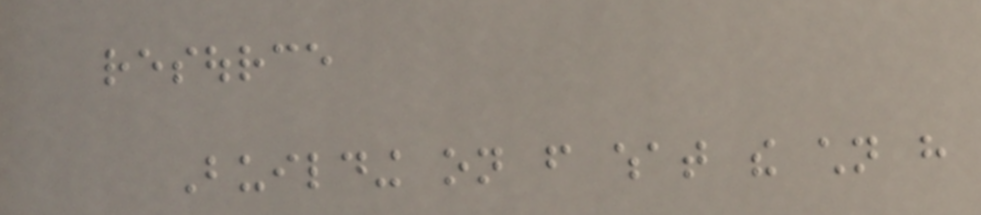resource
Building on from what the children have
